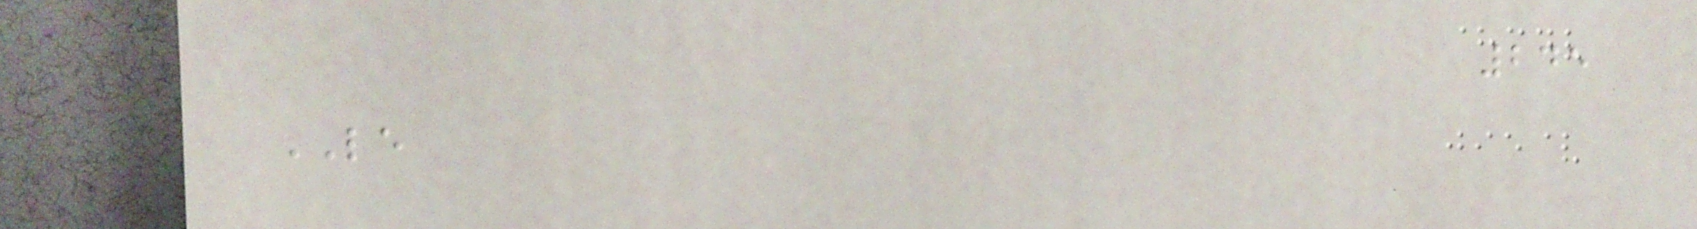245
LE
